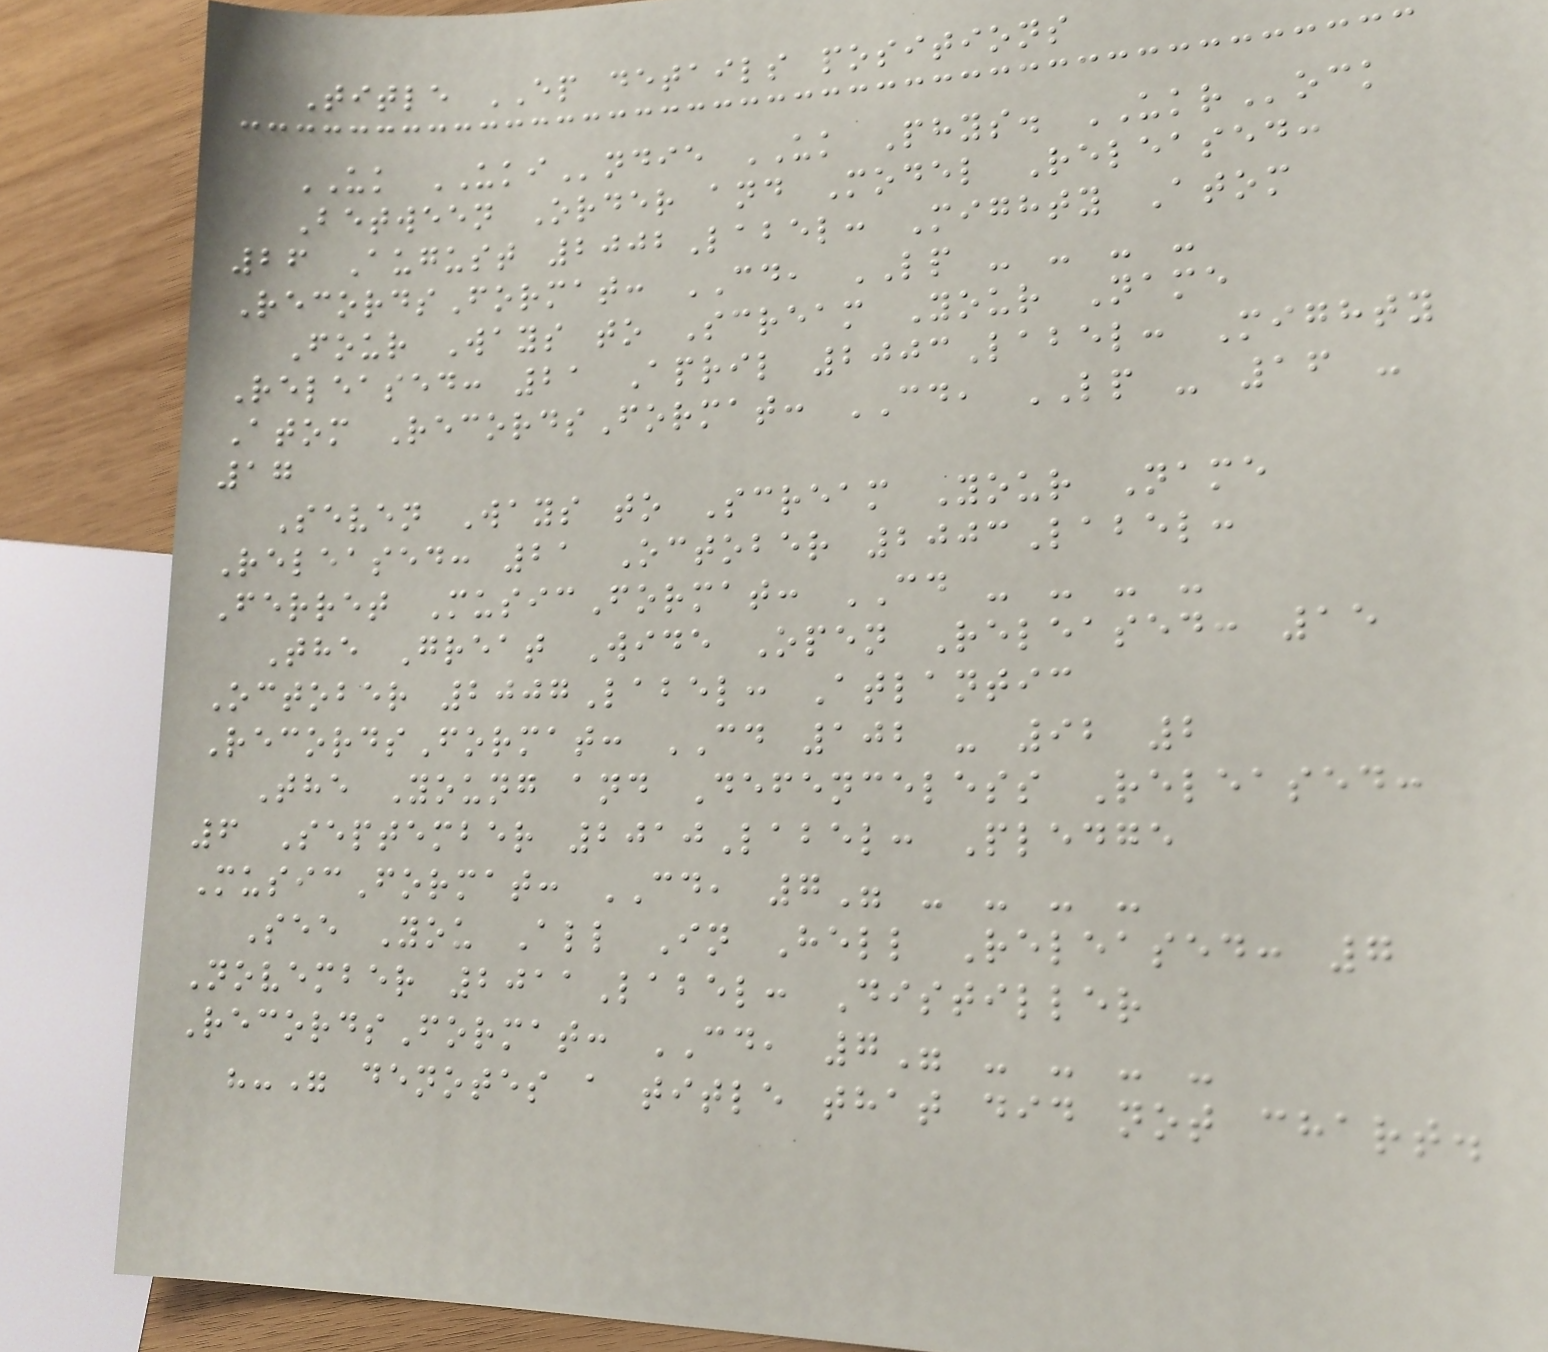Title EP details positions
UK UKIndie UK Phys. UKRock
Between Order and Model Released:
26 August 2002Label: Mighty Atom
RecordsFormat: CD, LP - - - -
Four Ways to Scream Your Name
Released: 21 April 2003Label: Mighty
Atom RecordsFormat: CD, LP - 16 -
17
Seven Ways to Scream Your Name
Released: 21 October 2003Label:
Ferret MusicFormat: CD - - - -
The Great Wide Open Released: 15
October 2007Label: Atlantic
RecordsFormat: CD 102 - 92 2
The Young and Defenceless Released:
6 September 2010Label: Pledge
MusicFormat: CD, 7" - - - -
See You All In Hell Released: 7
November 2011Label: Distiller
RecordsFormat: CD, 7" - - - -
"-" denotes a title that did not chart.
